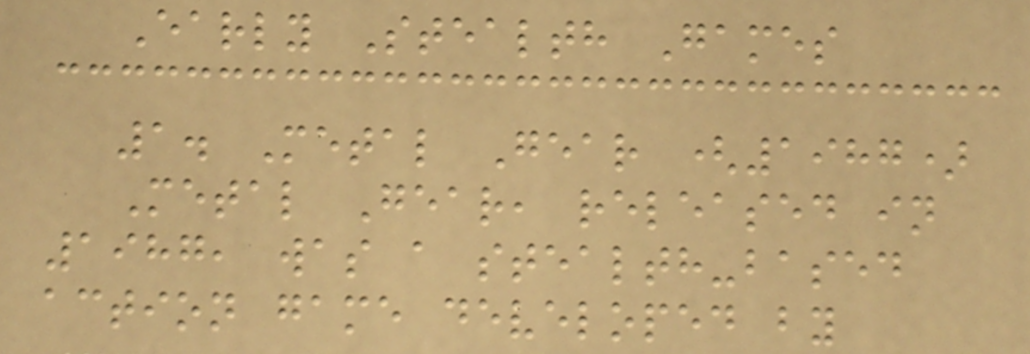Early Stealth Games
1. Metal Gear (1987)
Metal Gear, released in
1987, was a stealth-based
action game developed by
